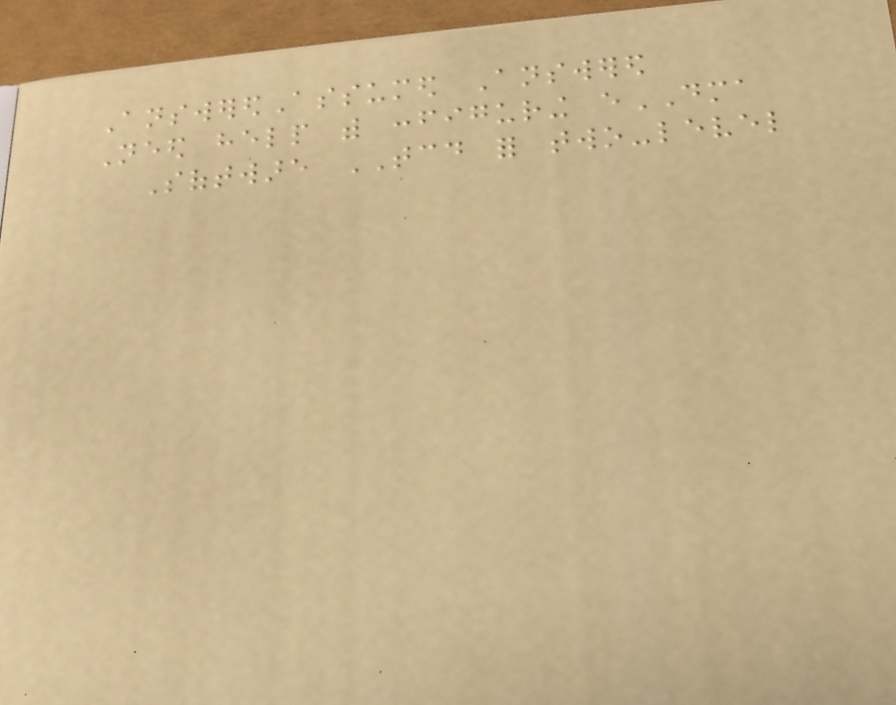AnsweredAssumed Answered
Need help with configuring eDMA
Software TCD for two-level
